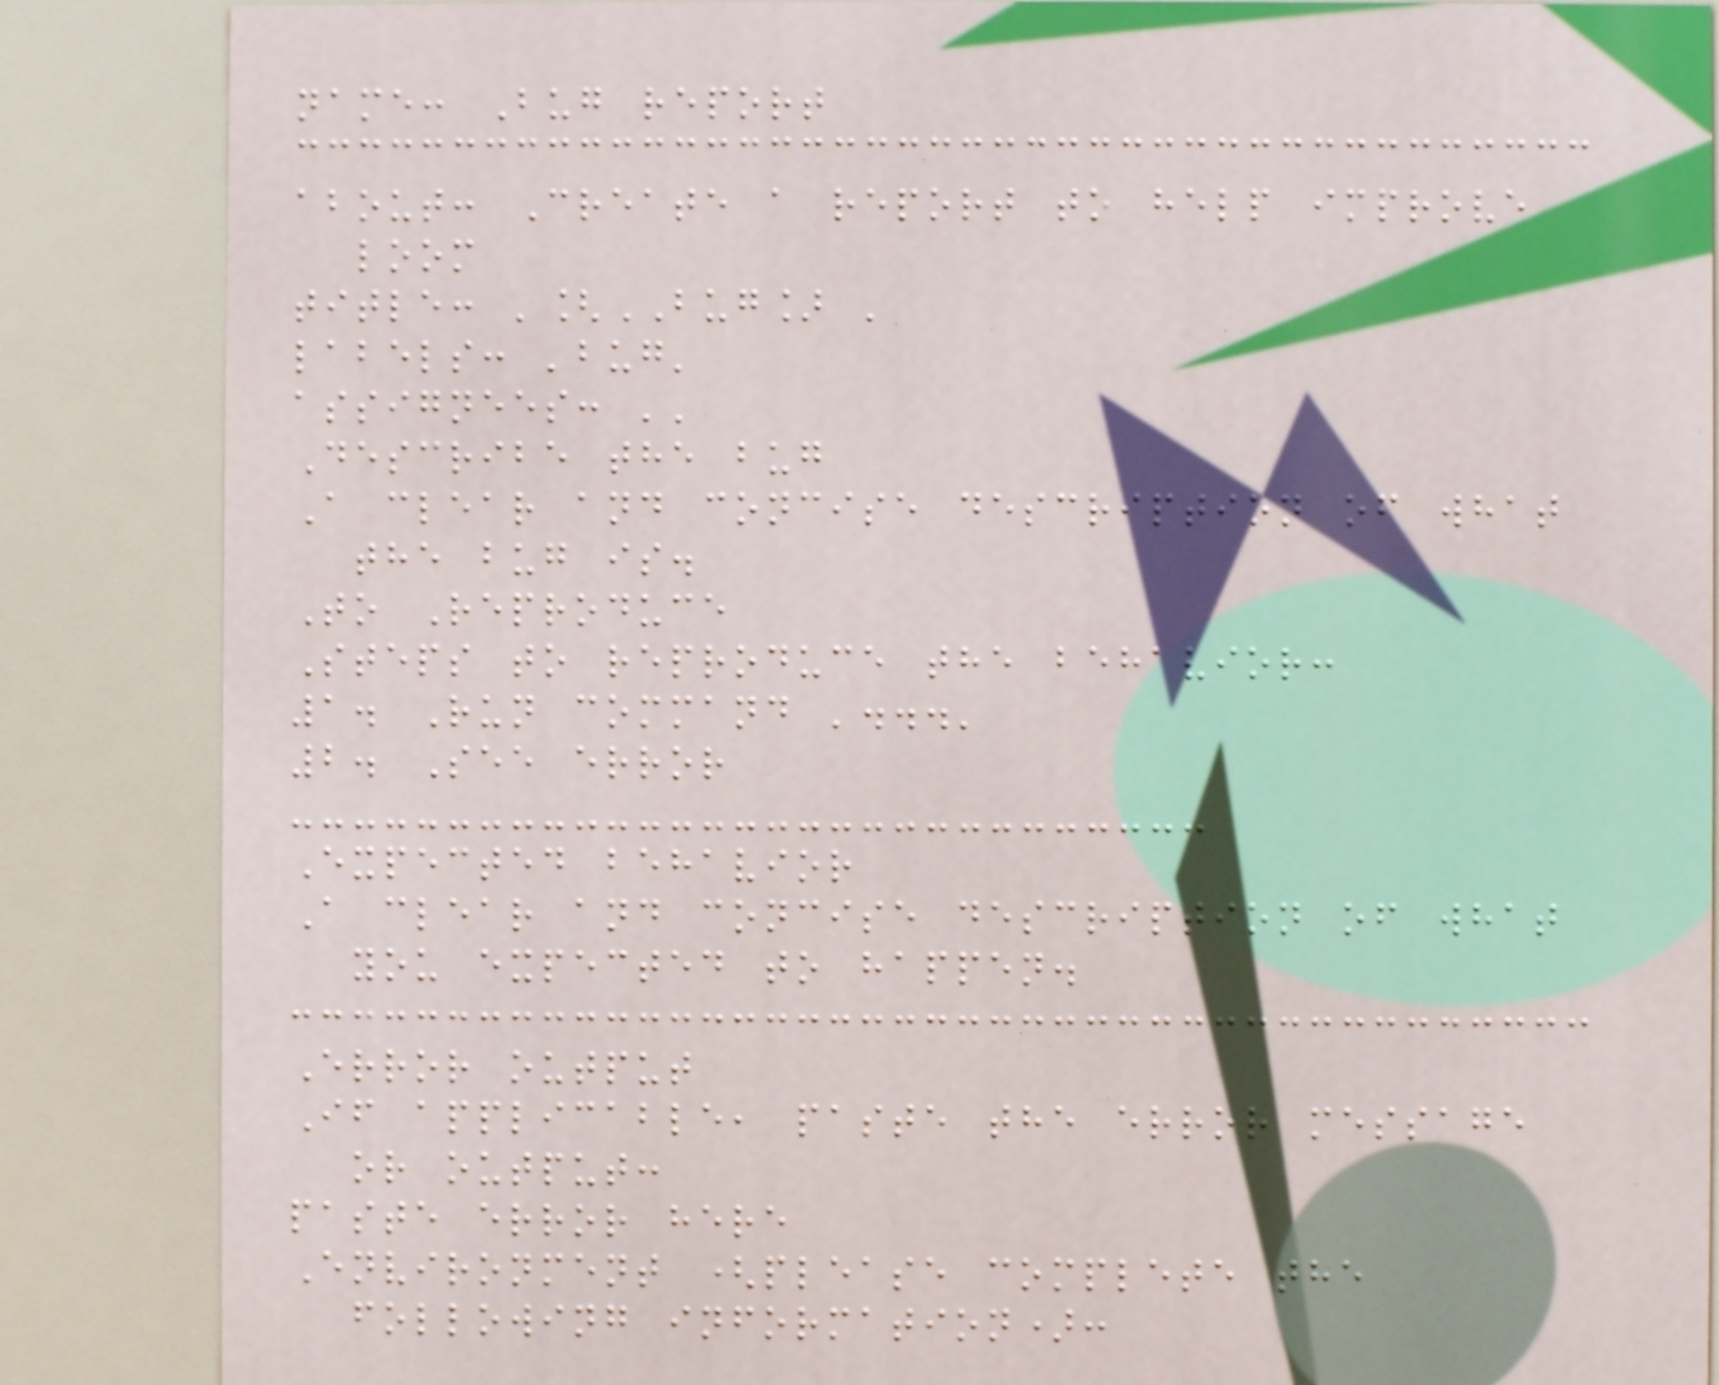name: Bug report
about: Create a report to help improve
loom
title: '[BUG] '
labels: 'bug'
assignees: ''
Describe the bug
A clear and concise description of what
the bug is.
To Reproduce
Steps to reproduce the behavior:
1. Run command '...'
2. See error
Expected behavior
A clear and concise description of what
you expected to happen.
Error output
If applicable, paste the error message
or output:
paste error here
Environment (please complete the
following information):
